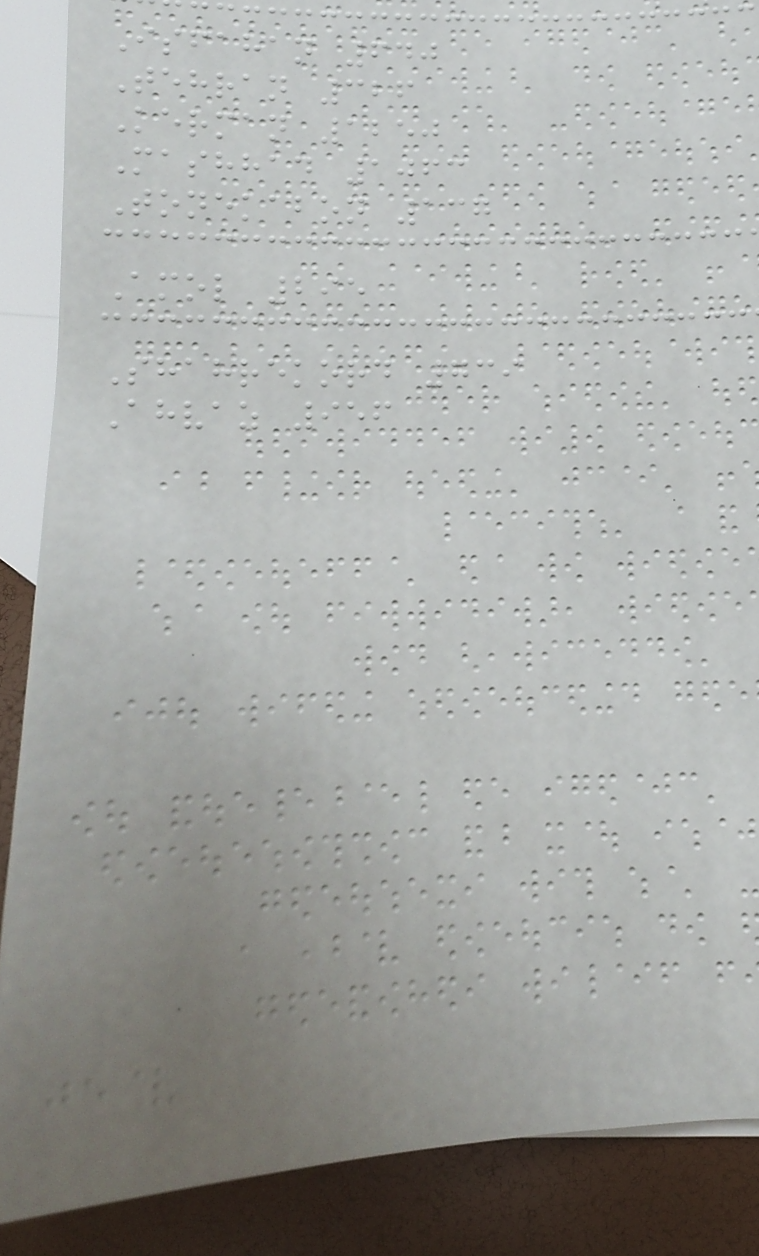Isfahan 640
Tehran 326
Kerman 1250
Mashhad 1063
Tonekabon 137
Amol 295
Shahrekord 739
Ahvaz 956
